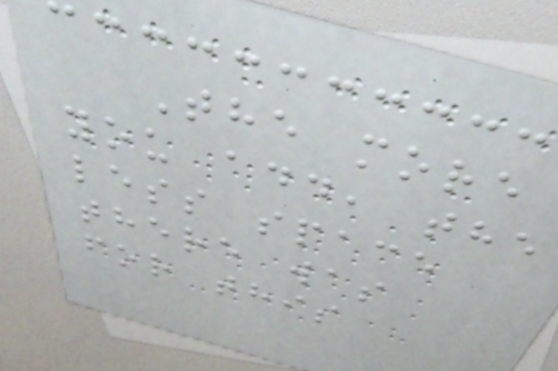The more
you add, the
less space
there was
for this
